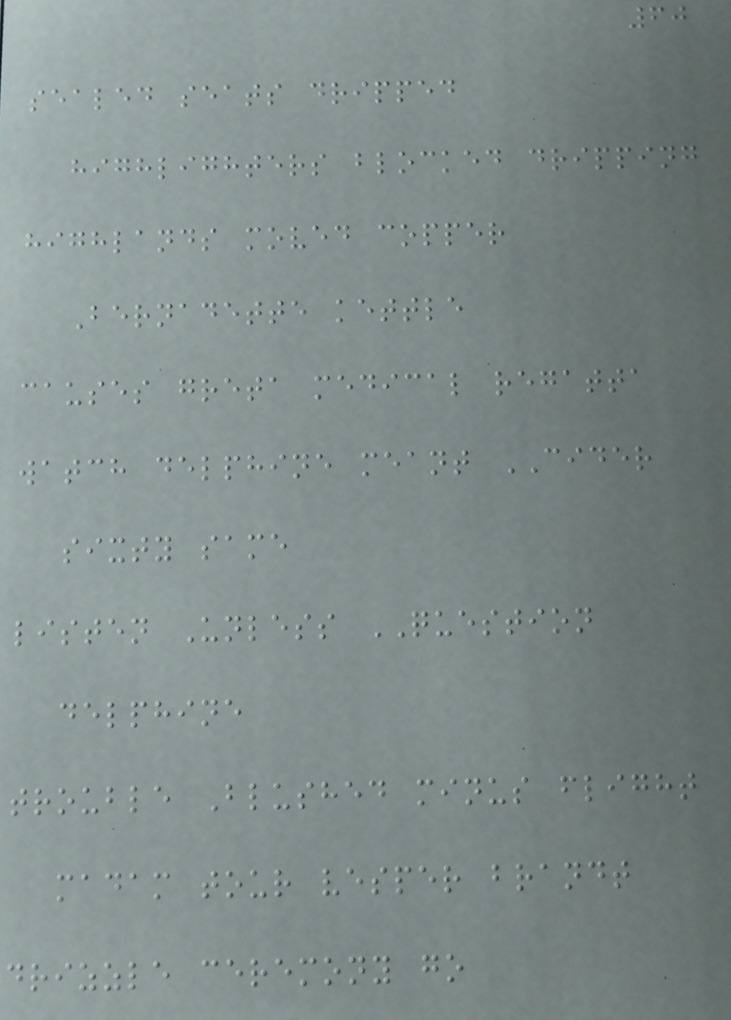60
sealed seats dripped
highlighters blocked dripping
highlands moved copper
Bernadette kettle
causes greta medical regatta
watch delphine meant CIDER
sixty same
listen Unless QUESTION
delphine
trouble Blushed minus flight
madam tour vesper brandt
drizzle ceremony go
